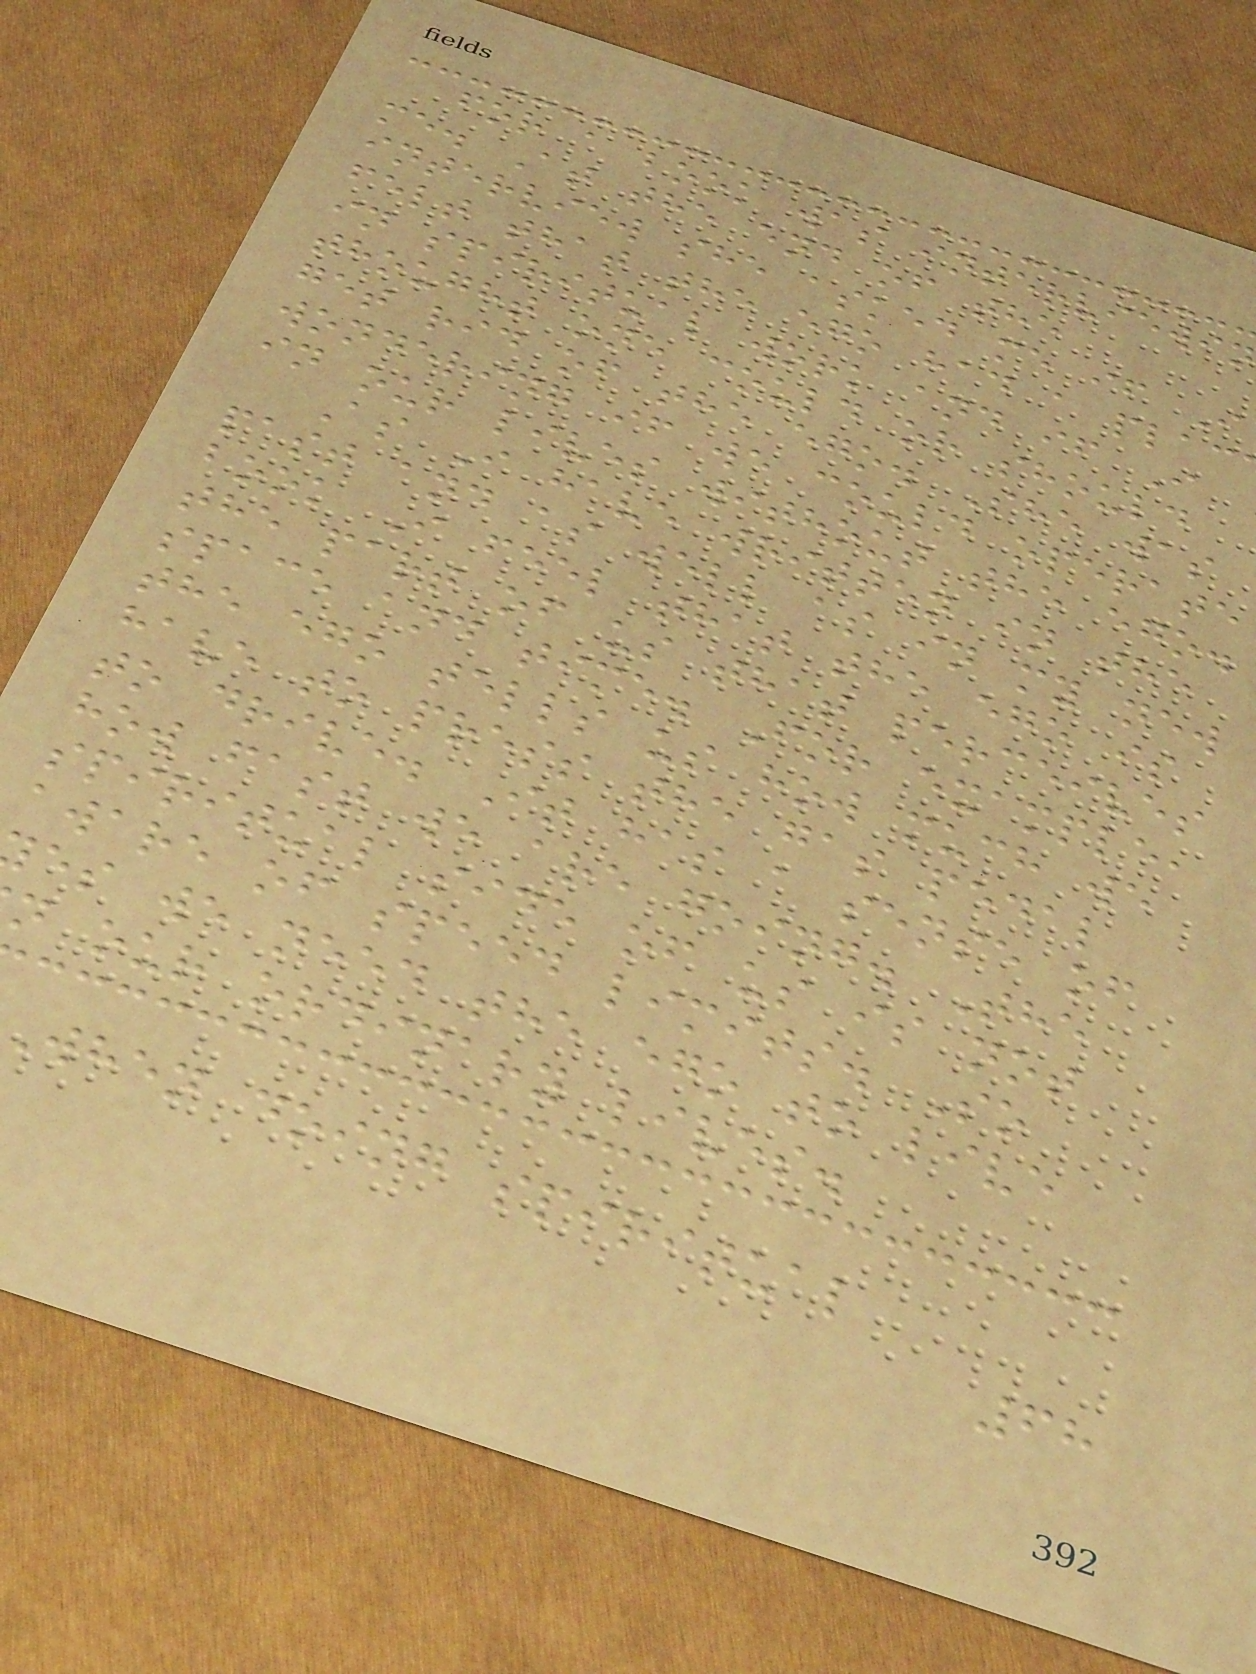for a book was interviewin
me. At the end of the
interview she asked me if I
felt that the ego had a plac
in spiritual work and if I
thought one could or should
get rid of the ego. She was
wondering if we could operate
in our lives without the ego.
As I have written in the
past and as well as in my new
book I feel that the ego is
the part of us that perceives
space and time. For example,
the ego tells us how much we
have to press the gas pedal
to drive. It has a sense of
how fast we are going. The
spiritual side of us is not
aware of speed limits. So
es we need the ego to live
n our ordinary lives.
when doing spiritual
68
